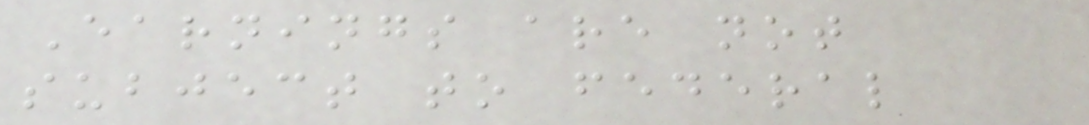Earnings are not
subject to federal
